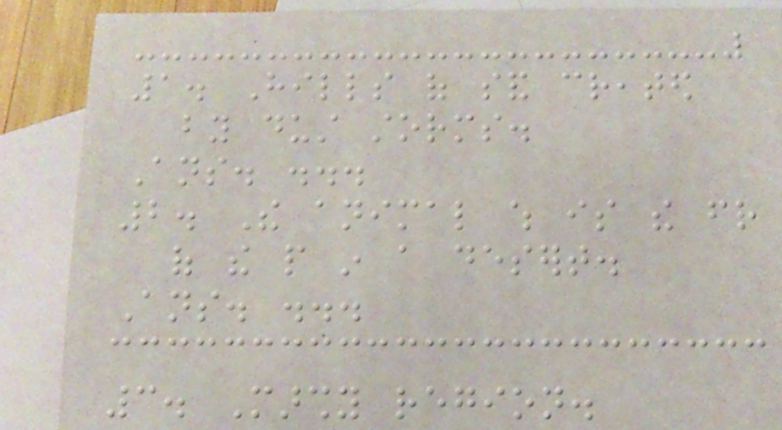1. Hills of sand created
by dust storms.
Ans. ...
2. The animal which is the friend
of the people in a desert.
Ans. ...
3. Marshy region.
